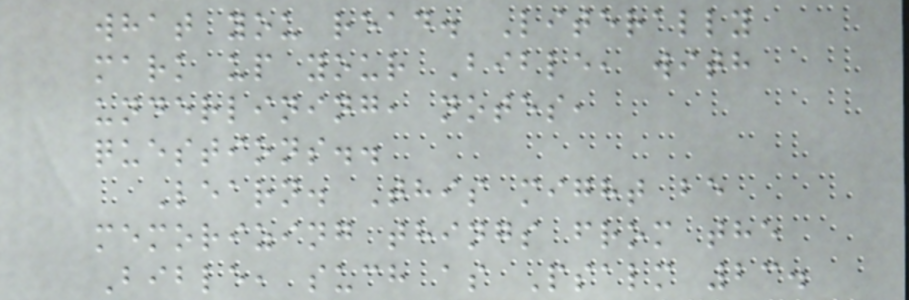what you read. Literally
mark up your Bible, with
underlining, notes,
questions..
Learn. This might be
memorizing things from the
Bible, such as Psalm 23.
